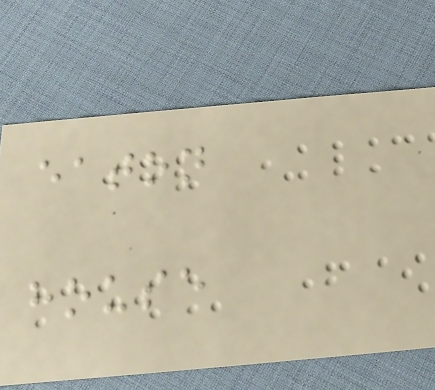eaton
house
